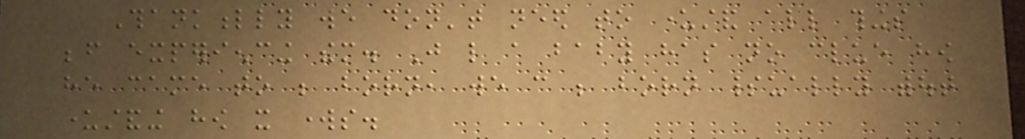Thankfully we don't need to understand all things
before experiencing them. Just like a baby has no clue how
he came to be born, we can be born spiritually without
understanding how it works.
